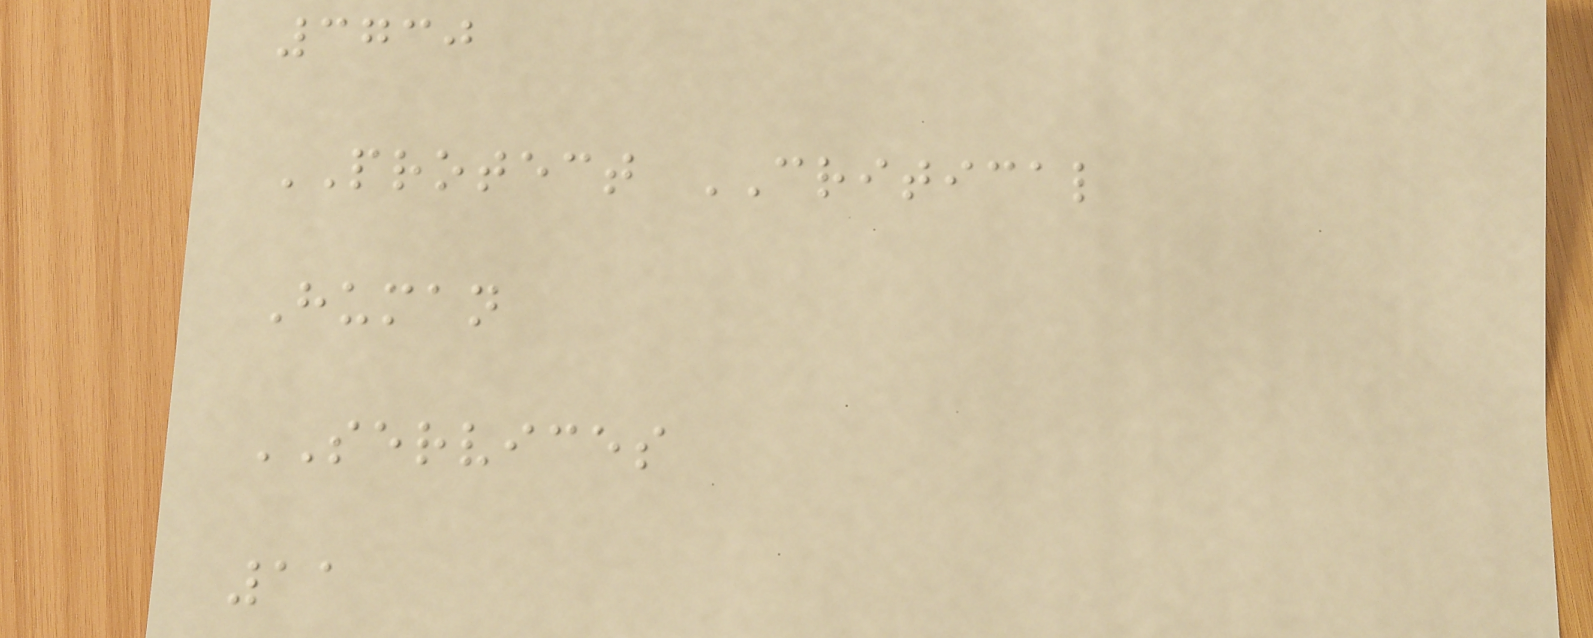3730
PROTECT CRITICAL
Human
SERVICES
11
